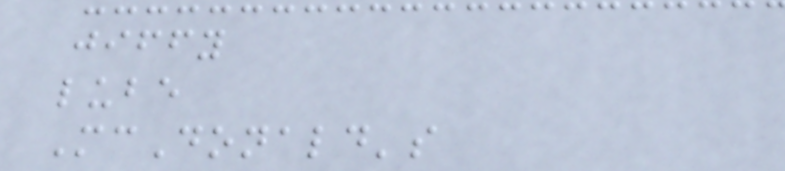jiffy
lube
McDonald's
